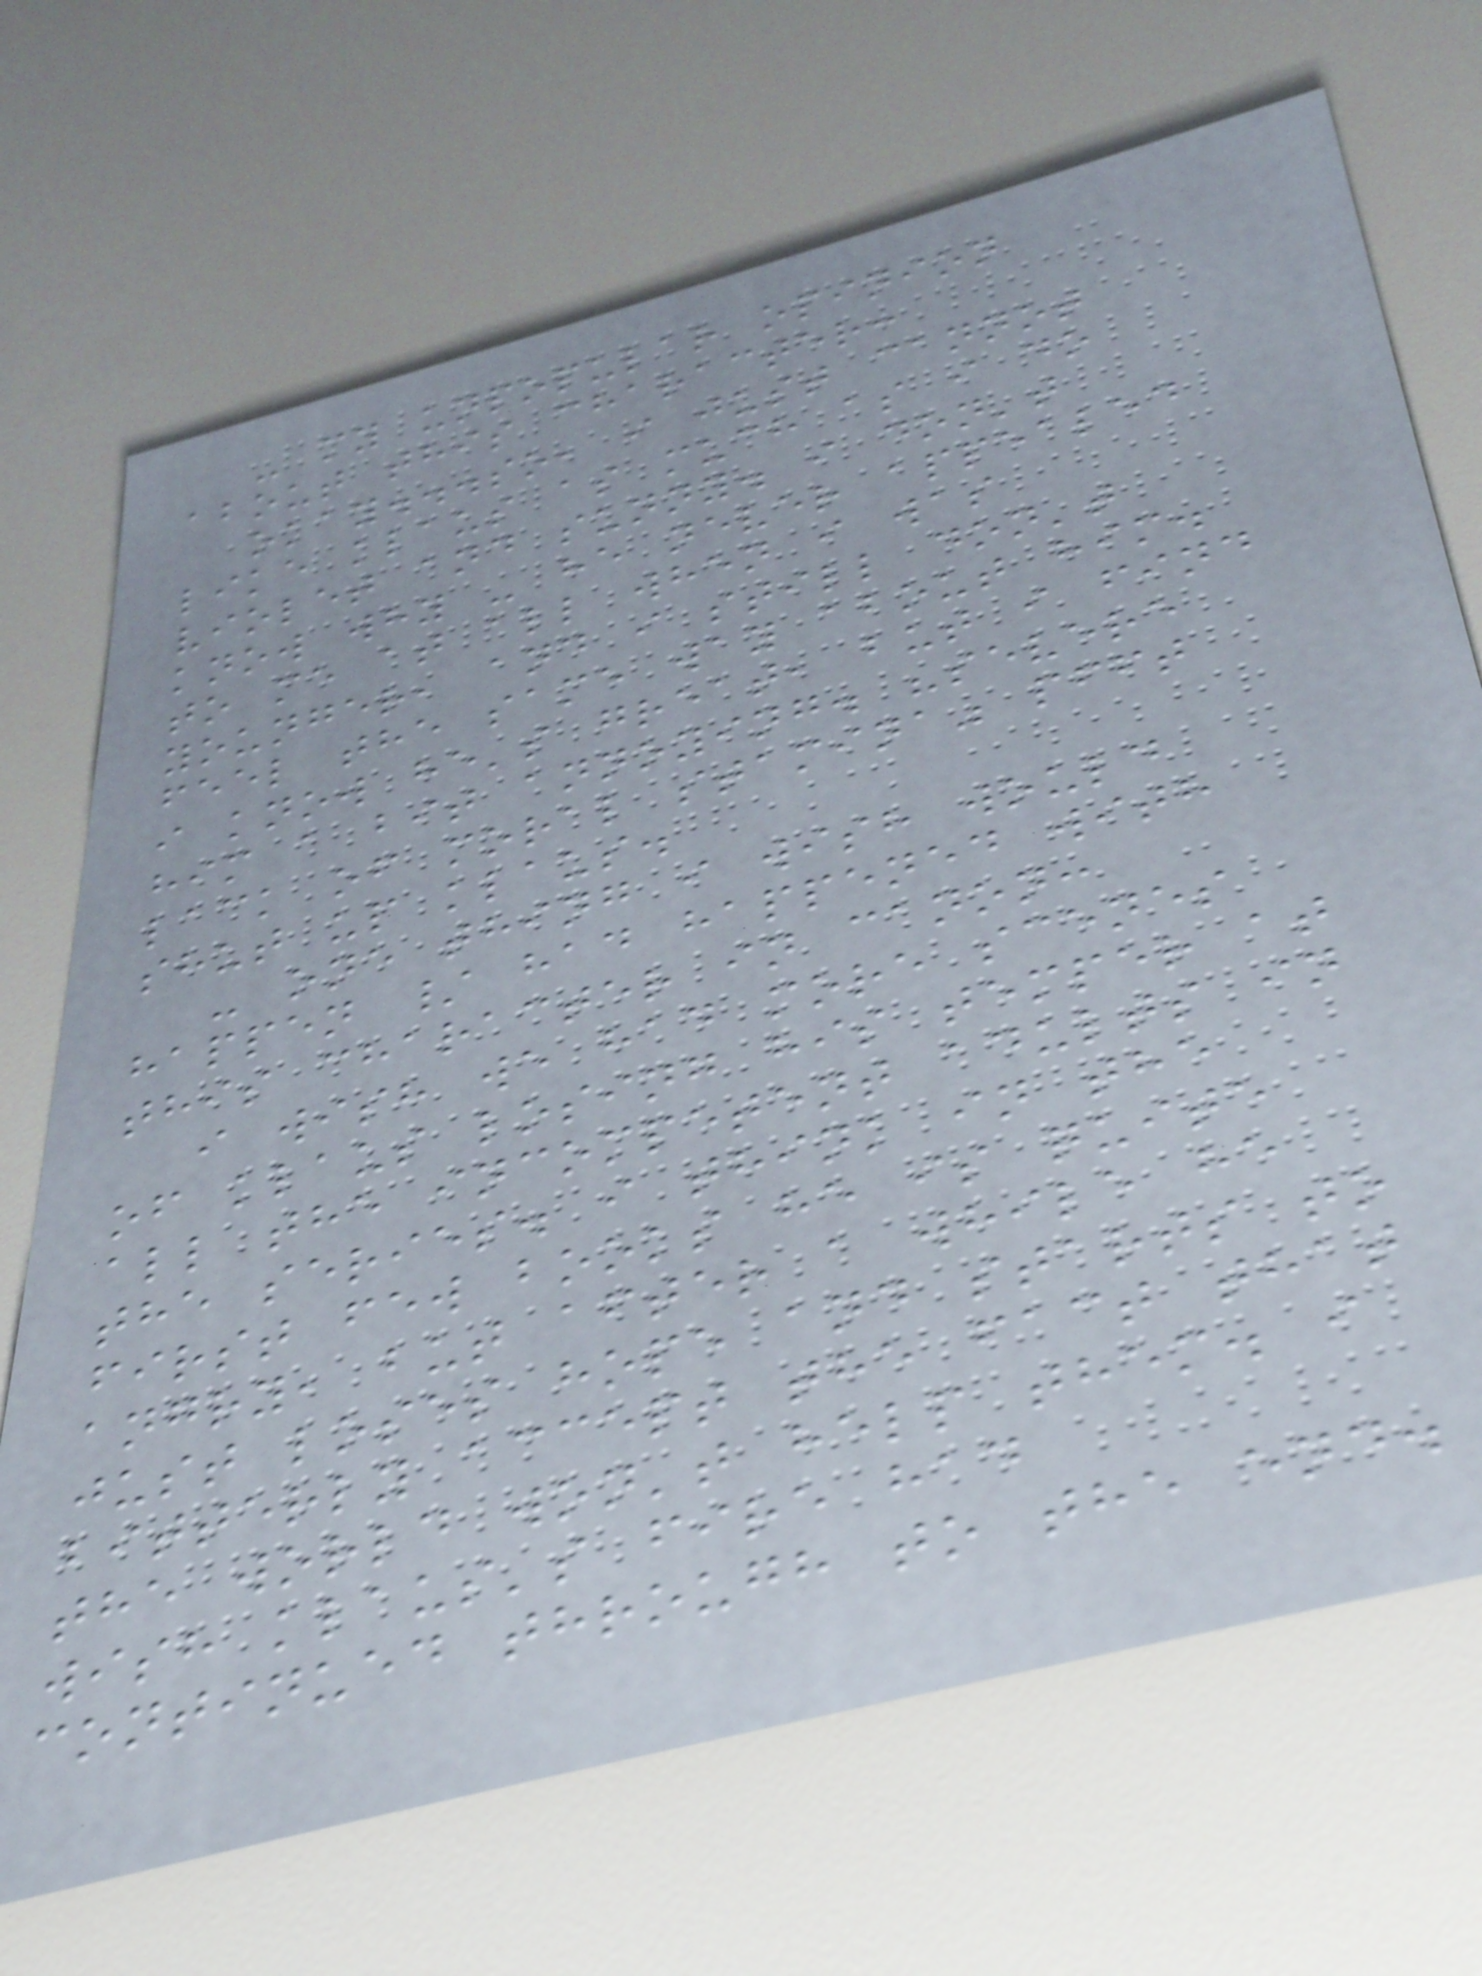- my unpopular opinion
about this character:
okay...so, i just cannot
like klaus as much as i do
violet and sunny. i don't
know why - he never appealed
to me at all when i was
younger, and i still don't
feel the same way about him.
i know he's great, but i find
him a bit annoying. "severe
lack of moral stamina" pfft
shut up klaus.
- one thing i wish would
happen / had happened with
this character in canon:
i wish we had more scenes
of klaus losing his temper at
all the incompetent adults in
the series. i think in the
first few books he is quite
angry, but after a while he
just loses hope and starts to
bitterly accept the fact that
the world won't help them. i
wish klaus's fire had
continued through to the end.
